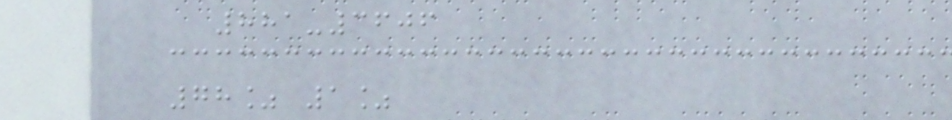881-3606
78% 1%
